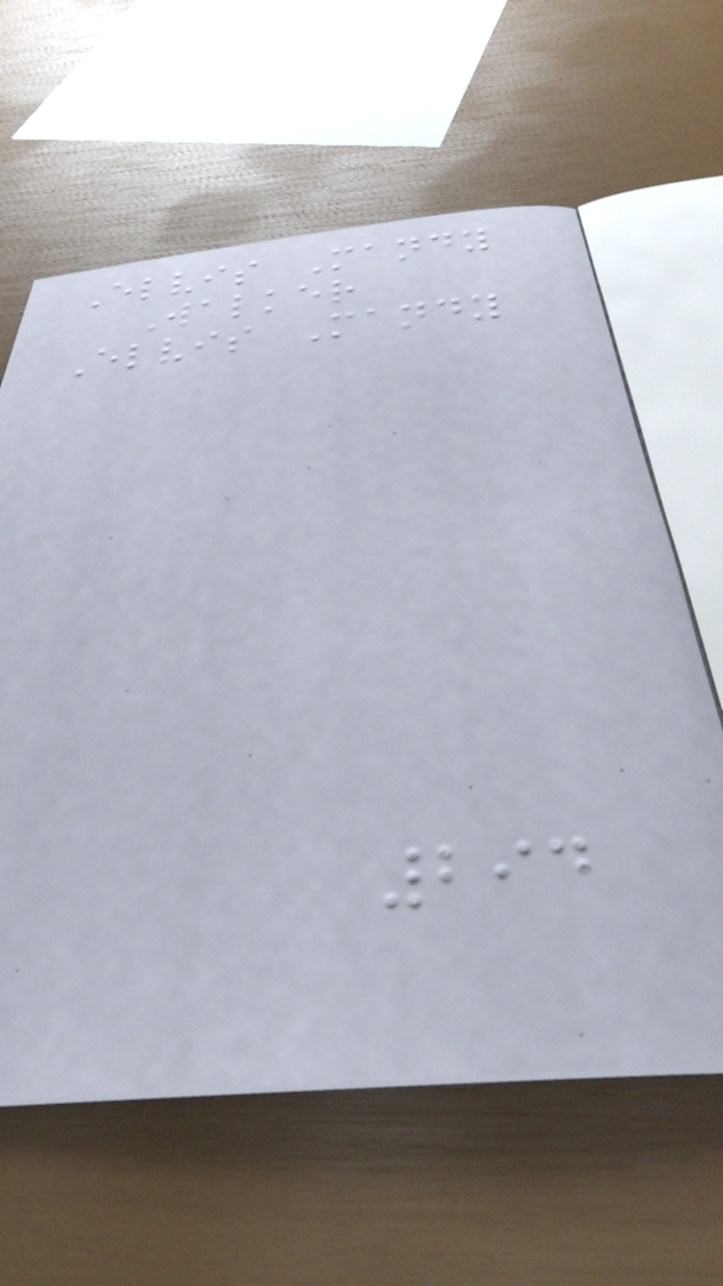Elvis Mandy
Walker
Elvis Mandy
294
